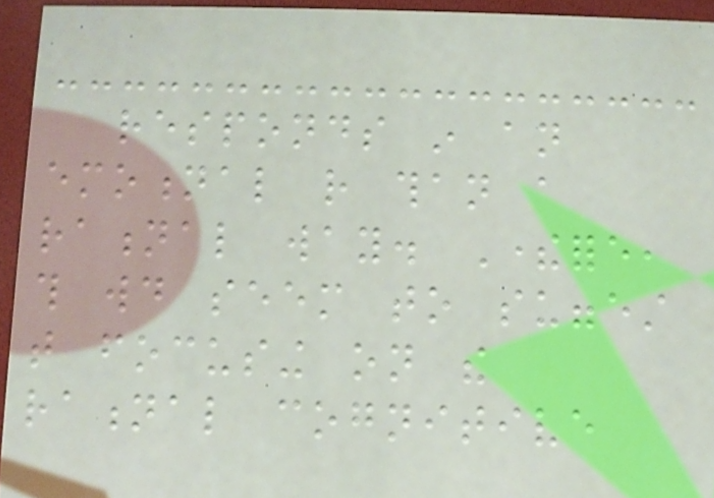responds in an
emotional rather than a
rational way. Therefore,
this would seem to suggest
that focusing on the
rational cognitive
